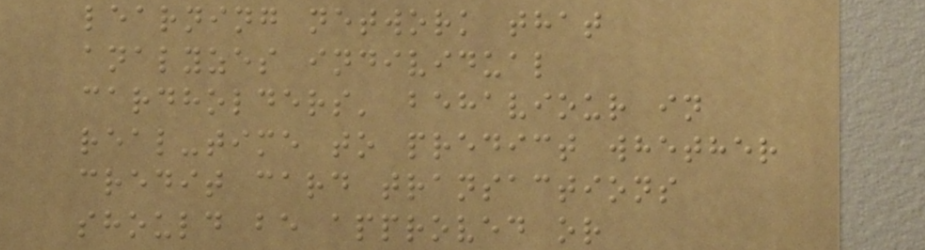learning network that
analyzes individual
cardholders' behaviour in
real-time to predict whether
credit card transactions
should be approved or
